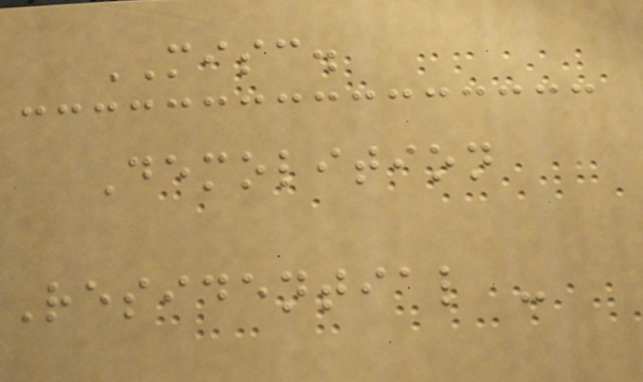MISC.
Demolition
Residential -
